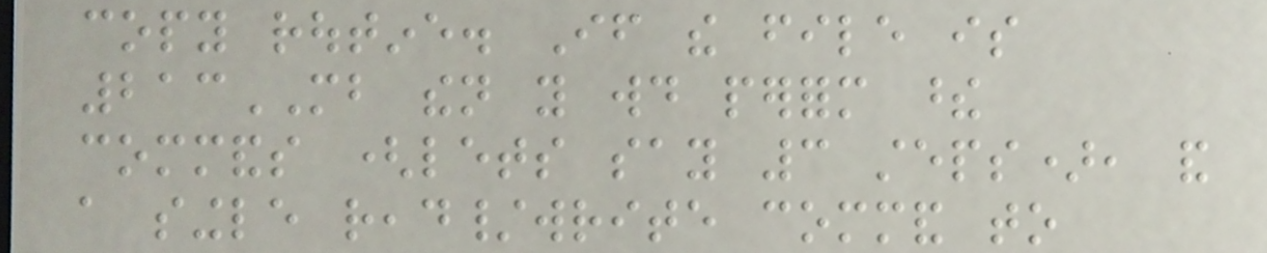copy routine. If the file is
213MB then you would perform these
commands (lets say 3 steps), and
a single read/write command to
